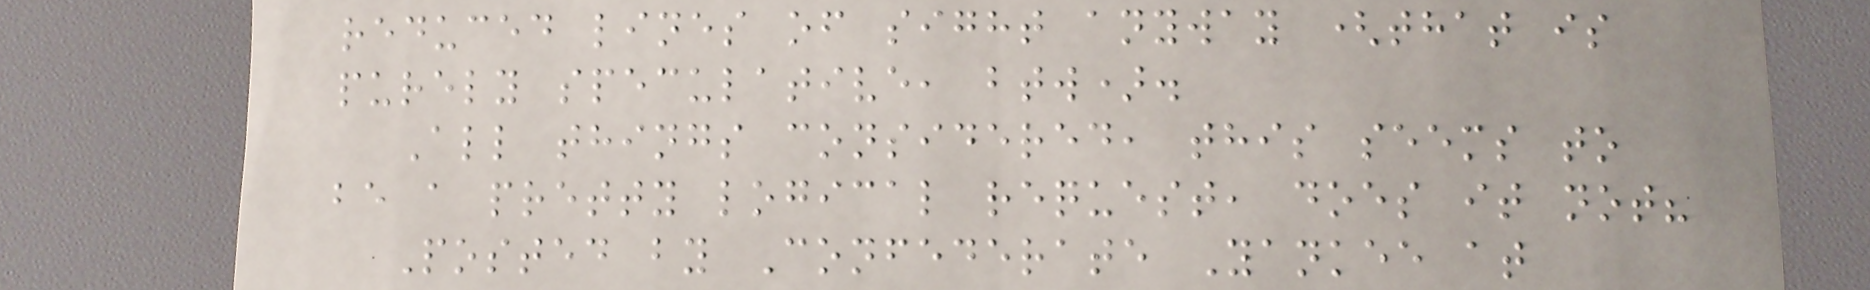reduced lines of sight anyway (that is
purely speculative, btw).
All things considered, this seems to
be a pretty logical request, does it not?
Posted by Confederate Yankee at
